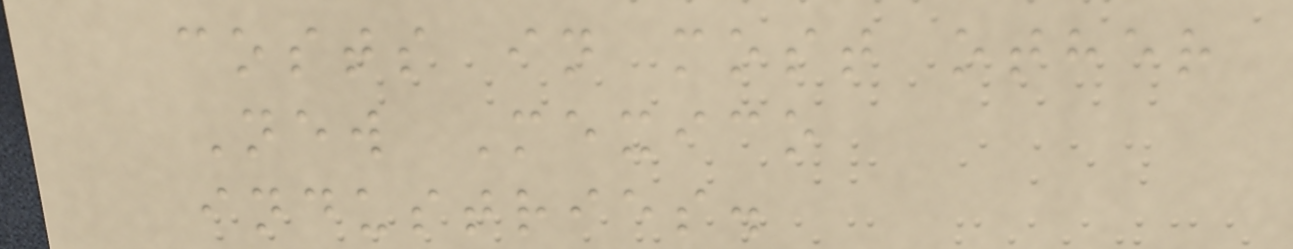costs in most other
New Mexico
industries.
